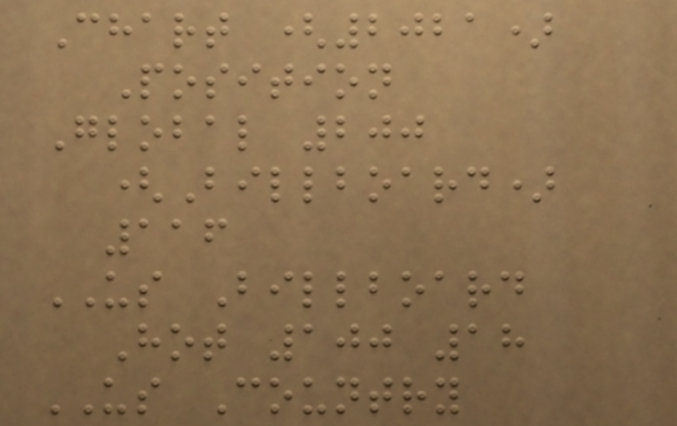Chart (2021)
Position
Global 200
(Billboard)
116
US Billboard
Hot 100 18
US Country
